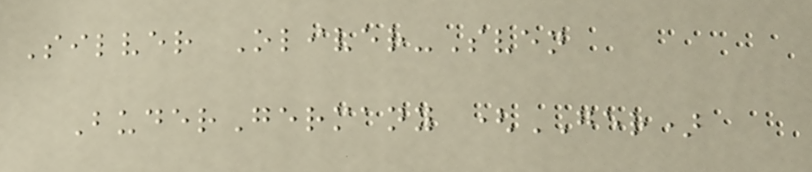Silver Oliver-Sven
BuderGermany (GER)
